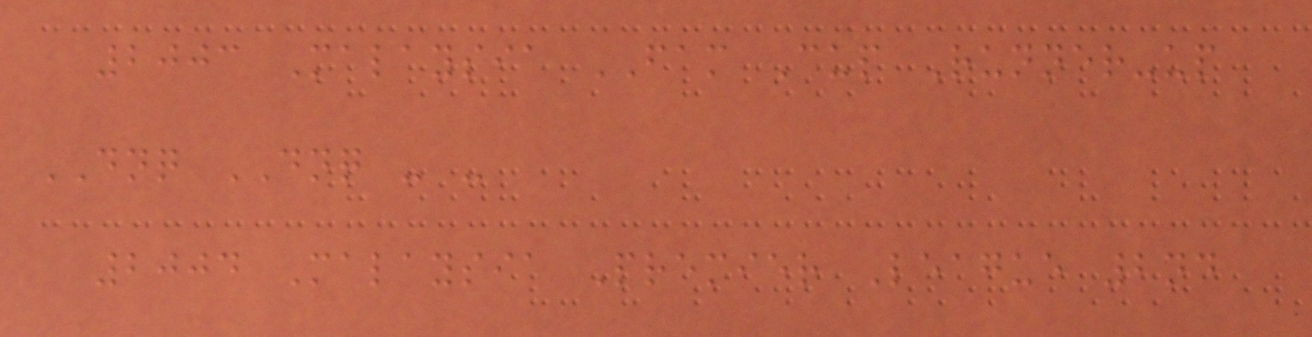2003 Malaysia FAM Cup Runner-up
DNQ DNQ - -
2004 Malaysia Premier League 2nd
